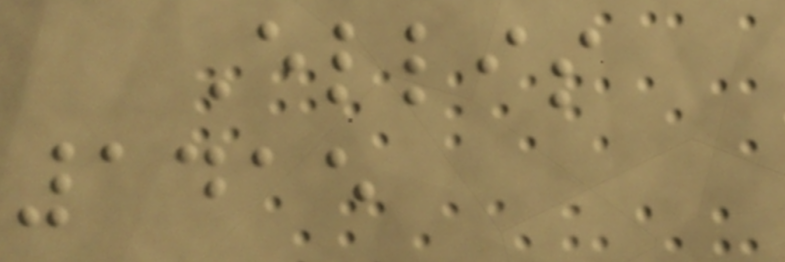Ellis
1415
